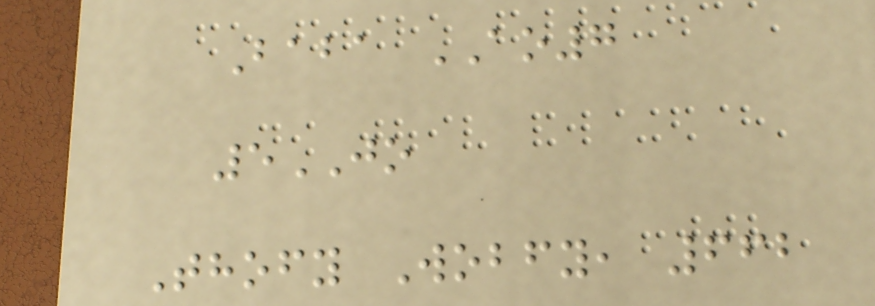Baba AO7
5JO
Thofy Wobfy, 662
